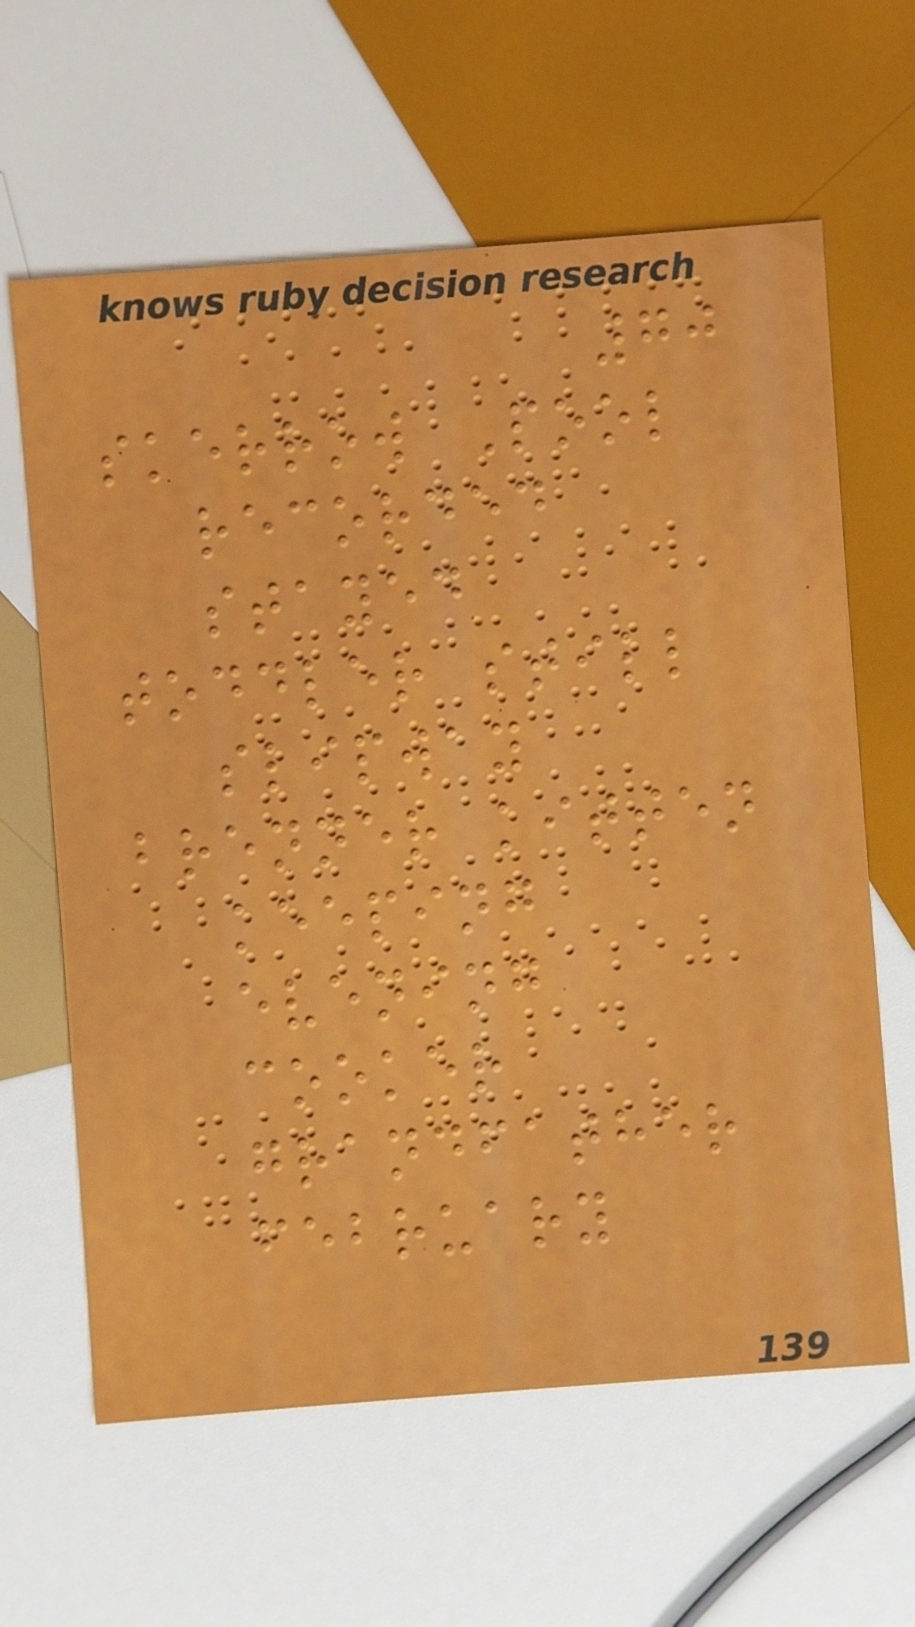70
skerrow Pool
recorded
stayed
toddler still
slipway
brenner kitten
keeping
evening
cooker
grandfather
february
